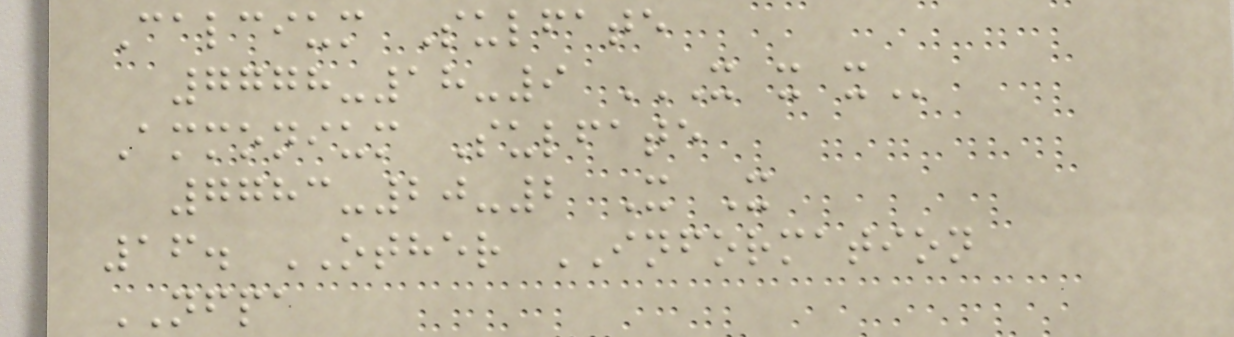Calcium Sulfate
7778-18-9 X X X
Ammonium Sulfate
7783-20-2 X X
16. OTHER INFORMATION
NFPA
